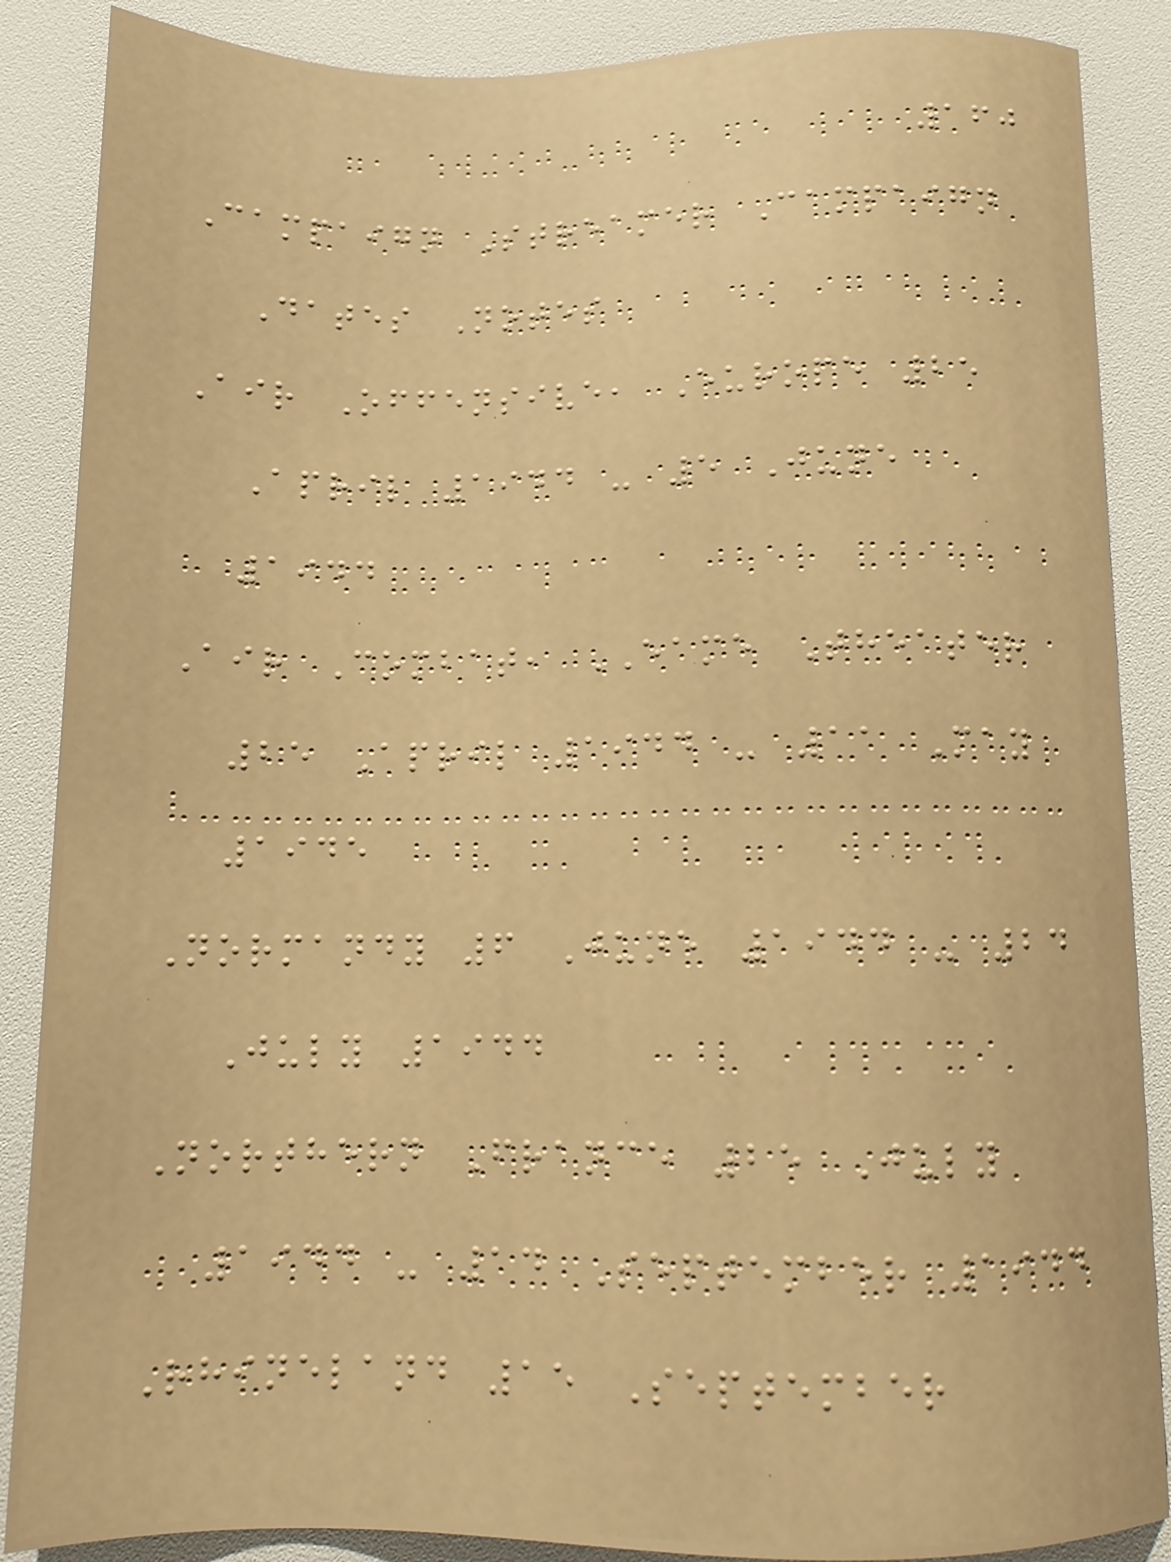160
Campaign Streamer Campaign
Dates Notes
Air Offensive, Europe 25
April 1944 - 5 June
1944
Air Combat, EAME Theater
25 April 1944 - 11 May
1945
Normandy 6 June 1944 - 24
July 1944
Northern France 25 July
1944 - 14 September 1944
Rhineland 15 September
